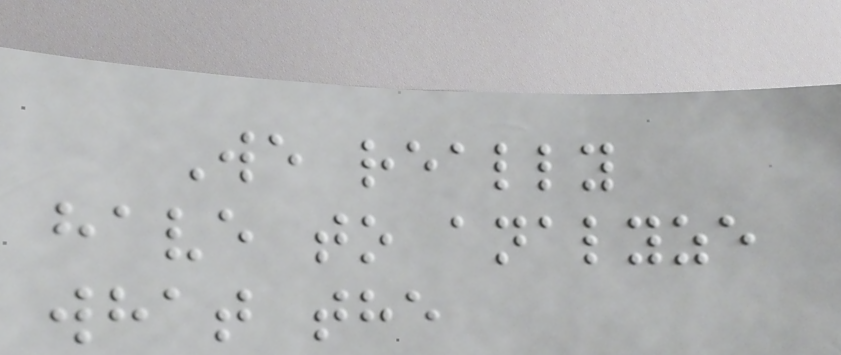We really
have to analyze
what the
